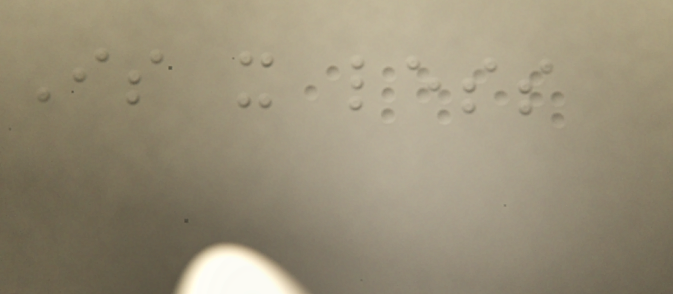Is it less
